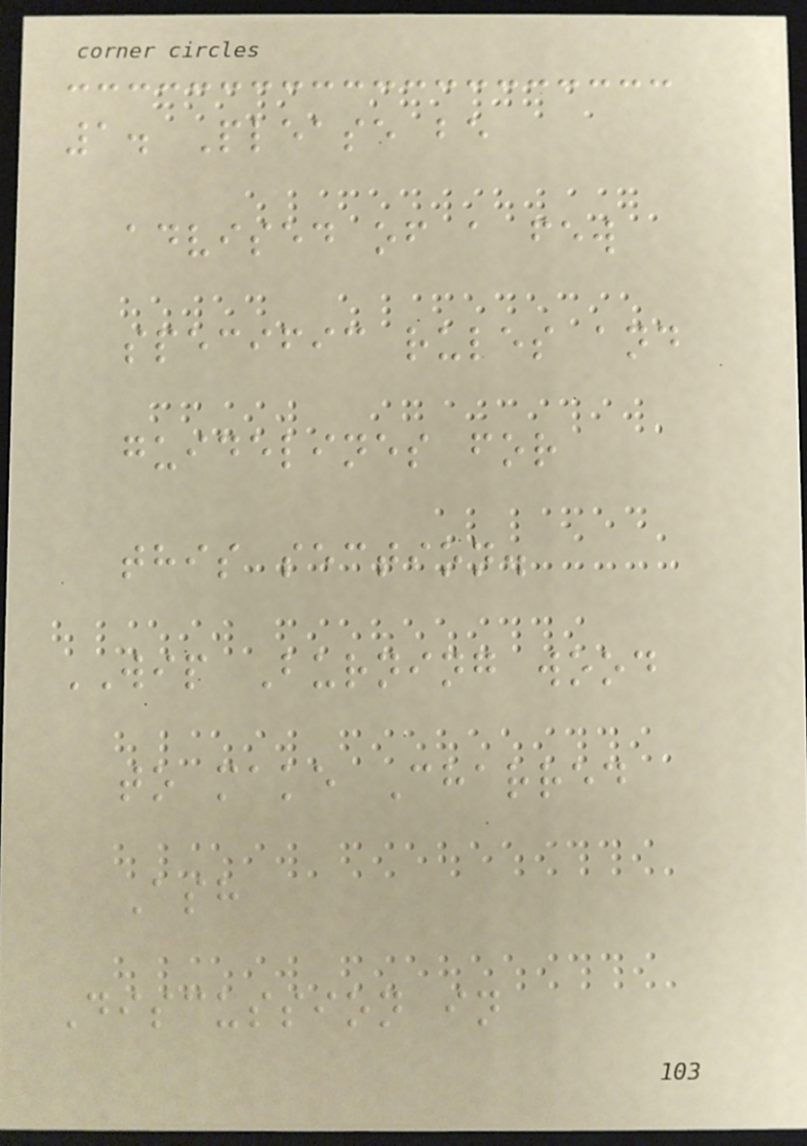1. Please be
advised of a few
specific rules and
guidelines for
this section.
WIP Burning wood
to make Charred
Ash
Discussion in
